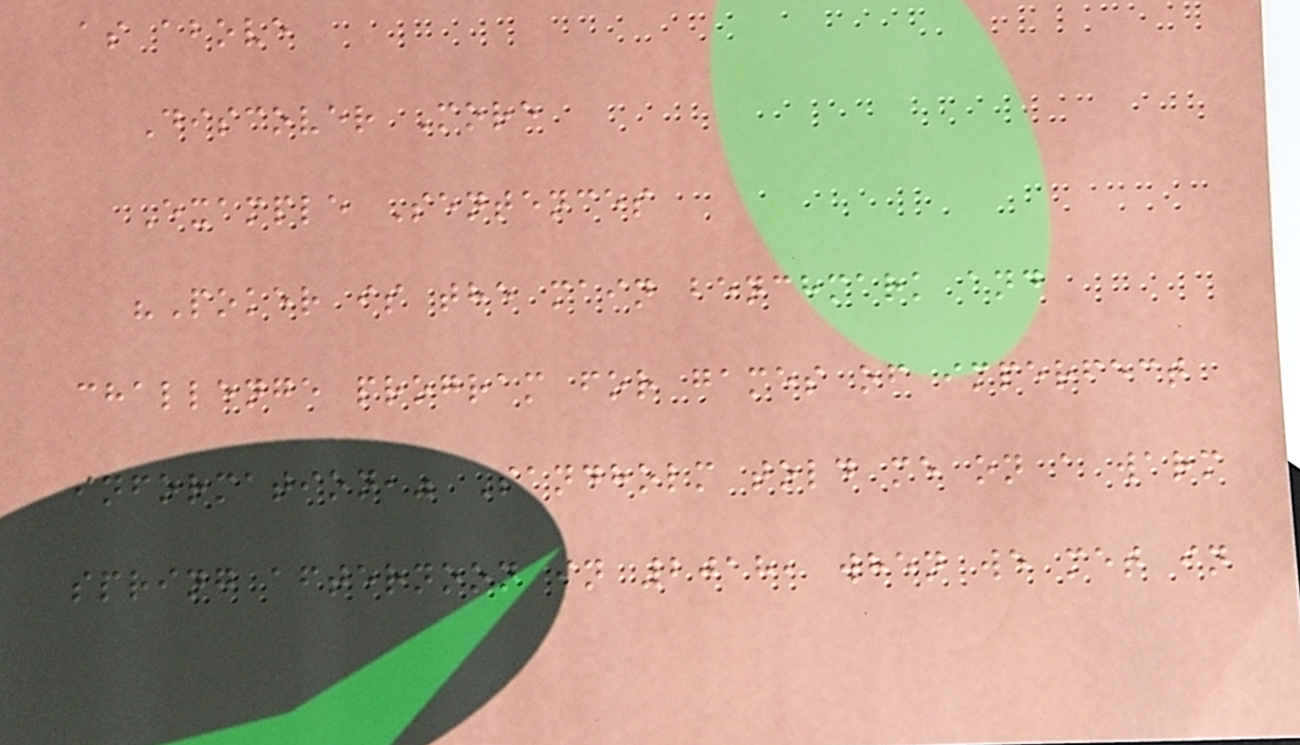as above
Discover More
Example Sentences
"Poker is the main benchmark and
challenge program for games of imperfect
information," Sandholm told me on a warm
spring afternoon in 2018, when we met in
